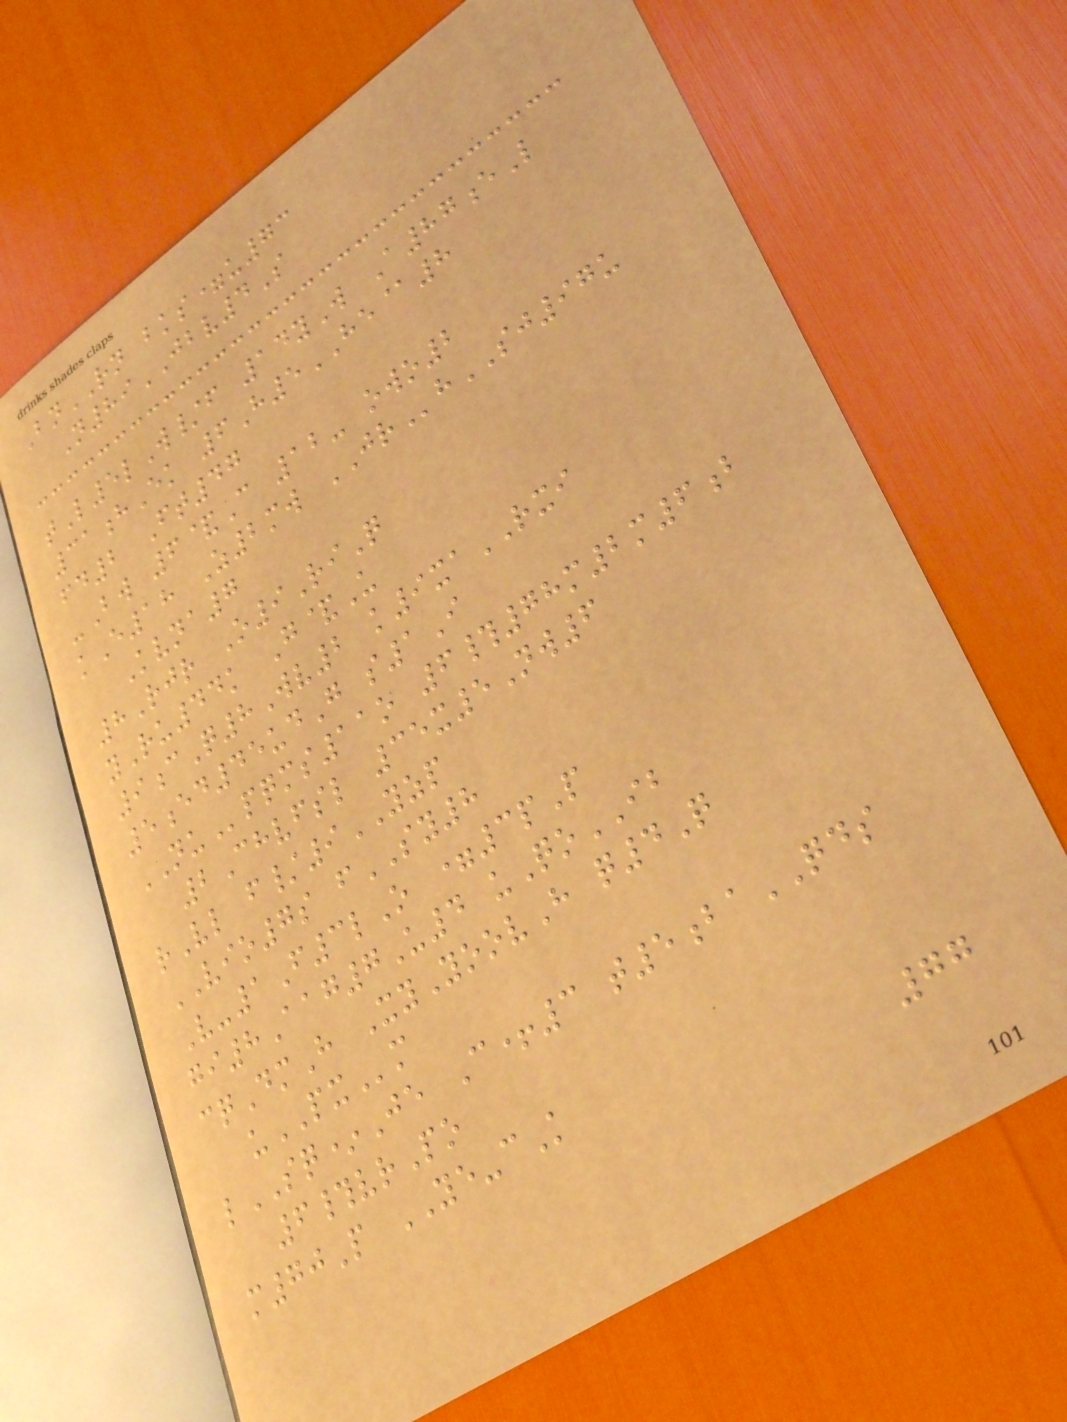BnRN bks=u73
N89JBV4S
tL5lW/f 14yW A87eL
31hEk 6H5HE@8
fd2 Ft47
-Bw 6&C 12- owo2
kE18 Z2mw JRhSJ97u
Kvna7
8Rjr O9RiQ
yRu44k G&U
9cQ8Wv2 k9xaRXI
5ed45udG s1I
NUpqms11o 6#78m2m6b
2Chvfsl 35x5Nw6
rVl f/9YZP
VIO7s fSY8
V-1F3lO =3pP
gi8Aag7U4 uQoIB
cqDmH XyYoovH q4Q
uPXm
lSQ*Je C+3 t5baQDS
6#vrPo
m70P YE-cK
77
